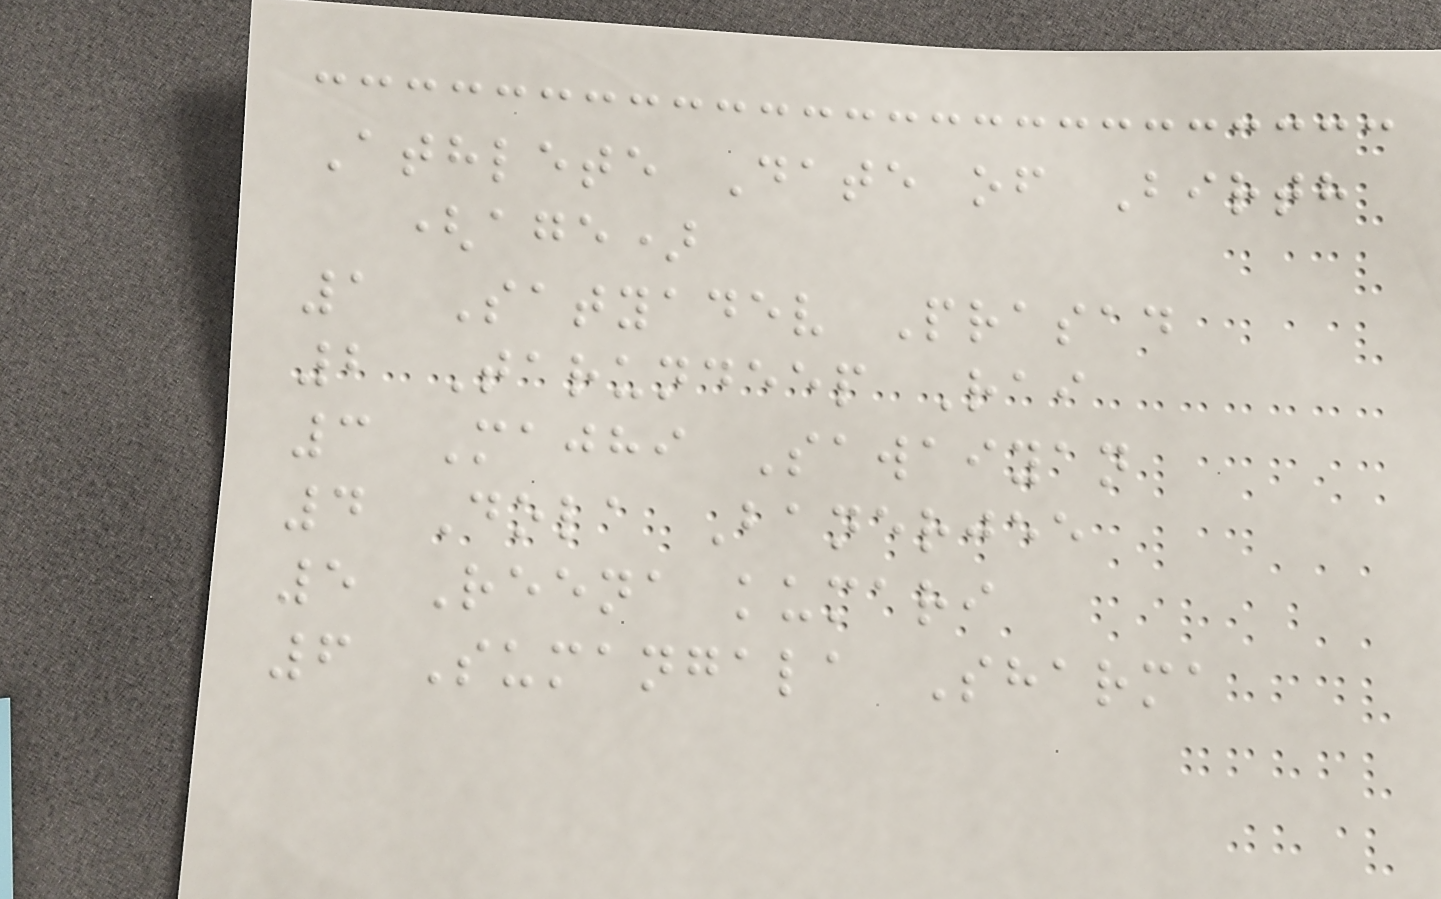Athlete Date of Birth
(age)
1 Satyadev Prasad
2 Tarundeep Rai
3 Majhi Sawaiyan
4 Dola Banerjee
5 Reena kumari
6 Sumangala Sharma
